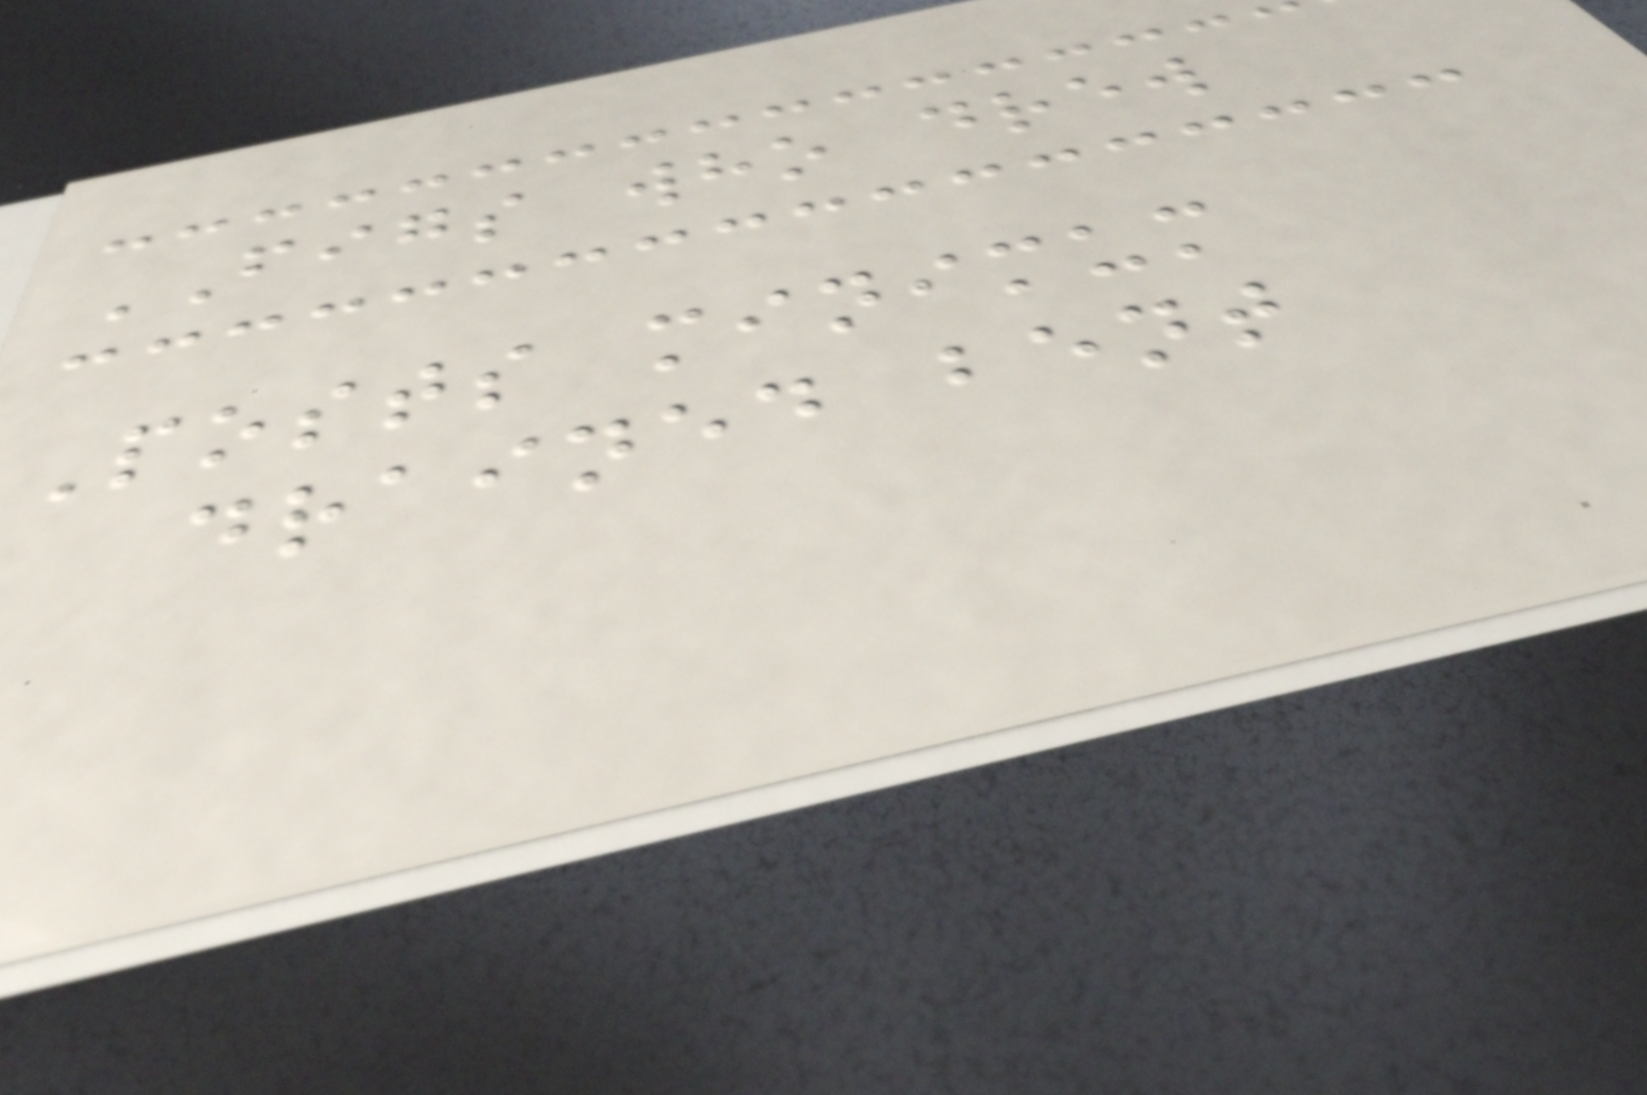FIGS who drew
Posts minimum
drained bent
